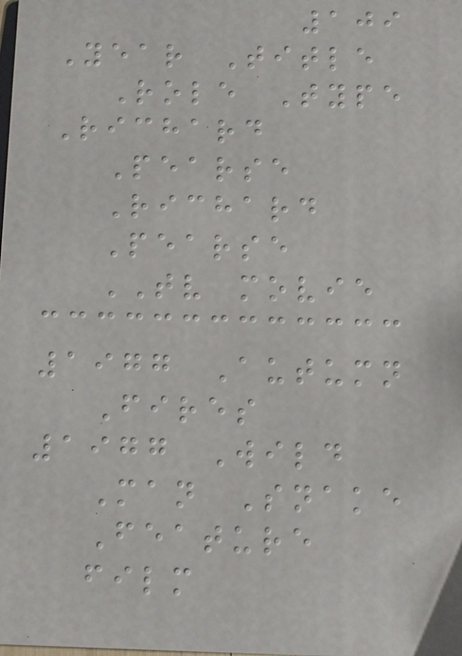109
Year Title
Role Type
Richard
Pearse
Richard
Pearse
TV movie
1977 Autumn
Fires
1977 Wild
Man Snake
Feature
film
